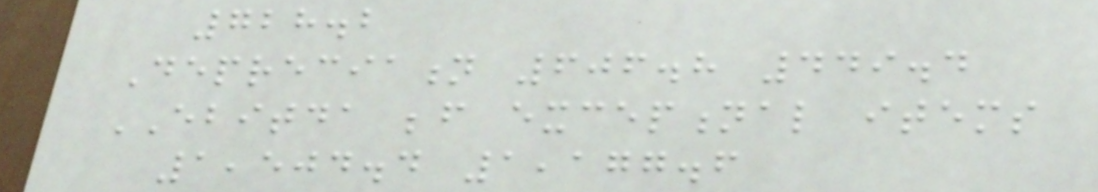728.2
Depreciation 606.8 449.4
EBITDA before exceptional items
1,504.4 1,177.6
